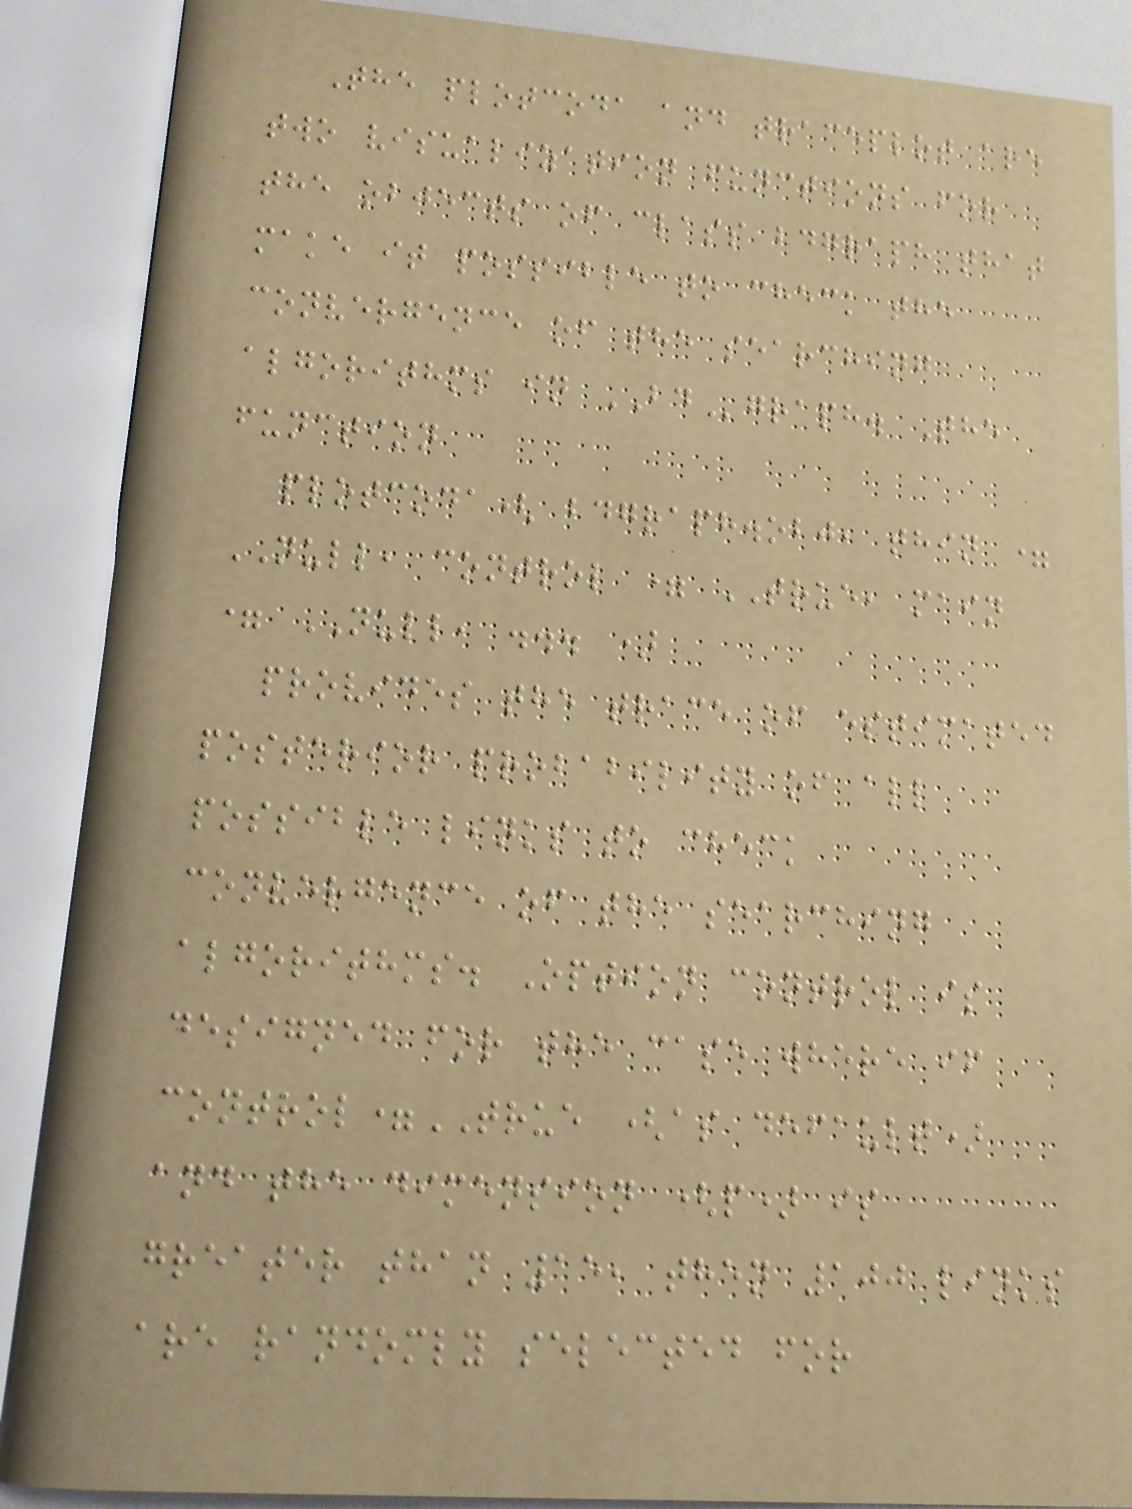The plotcoda and traceplot are
two visualization functions for
the objects of class bdgraph that
make it possible to check the
convergence of the searching
algorithms in BDgraph. The
function
plotcoda( bdgraph.obj, thin =
NULL, control = TRUE, main
= NULL, ... )
provides the trace of estimated
posterior probability of all
possible links to check
convergence of the searching
algorithms. Option control is
designed for the case where if
control=TRUE (as default)
and the dimension (p) is
greater than 15, then 100 links
are randomly selected for
